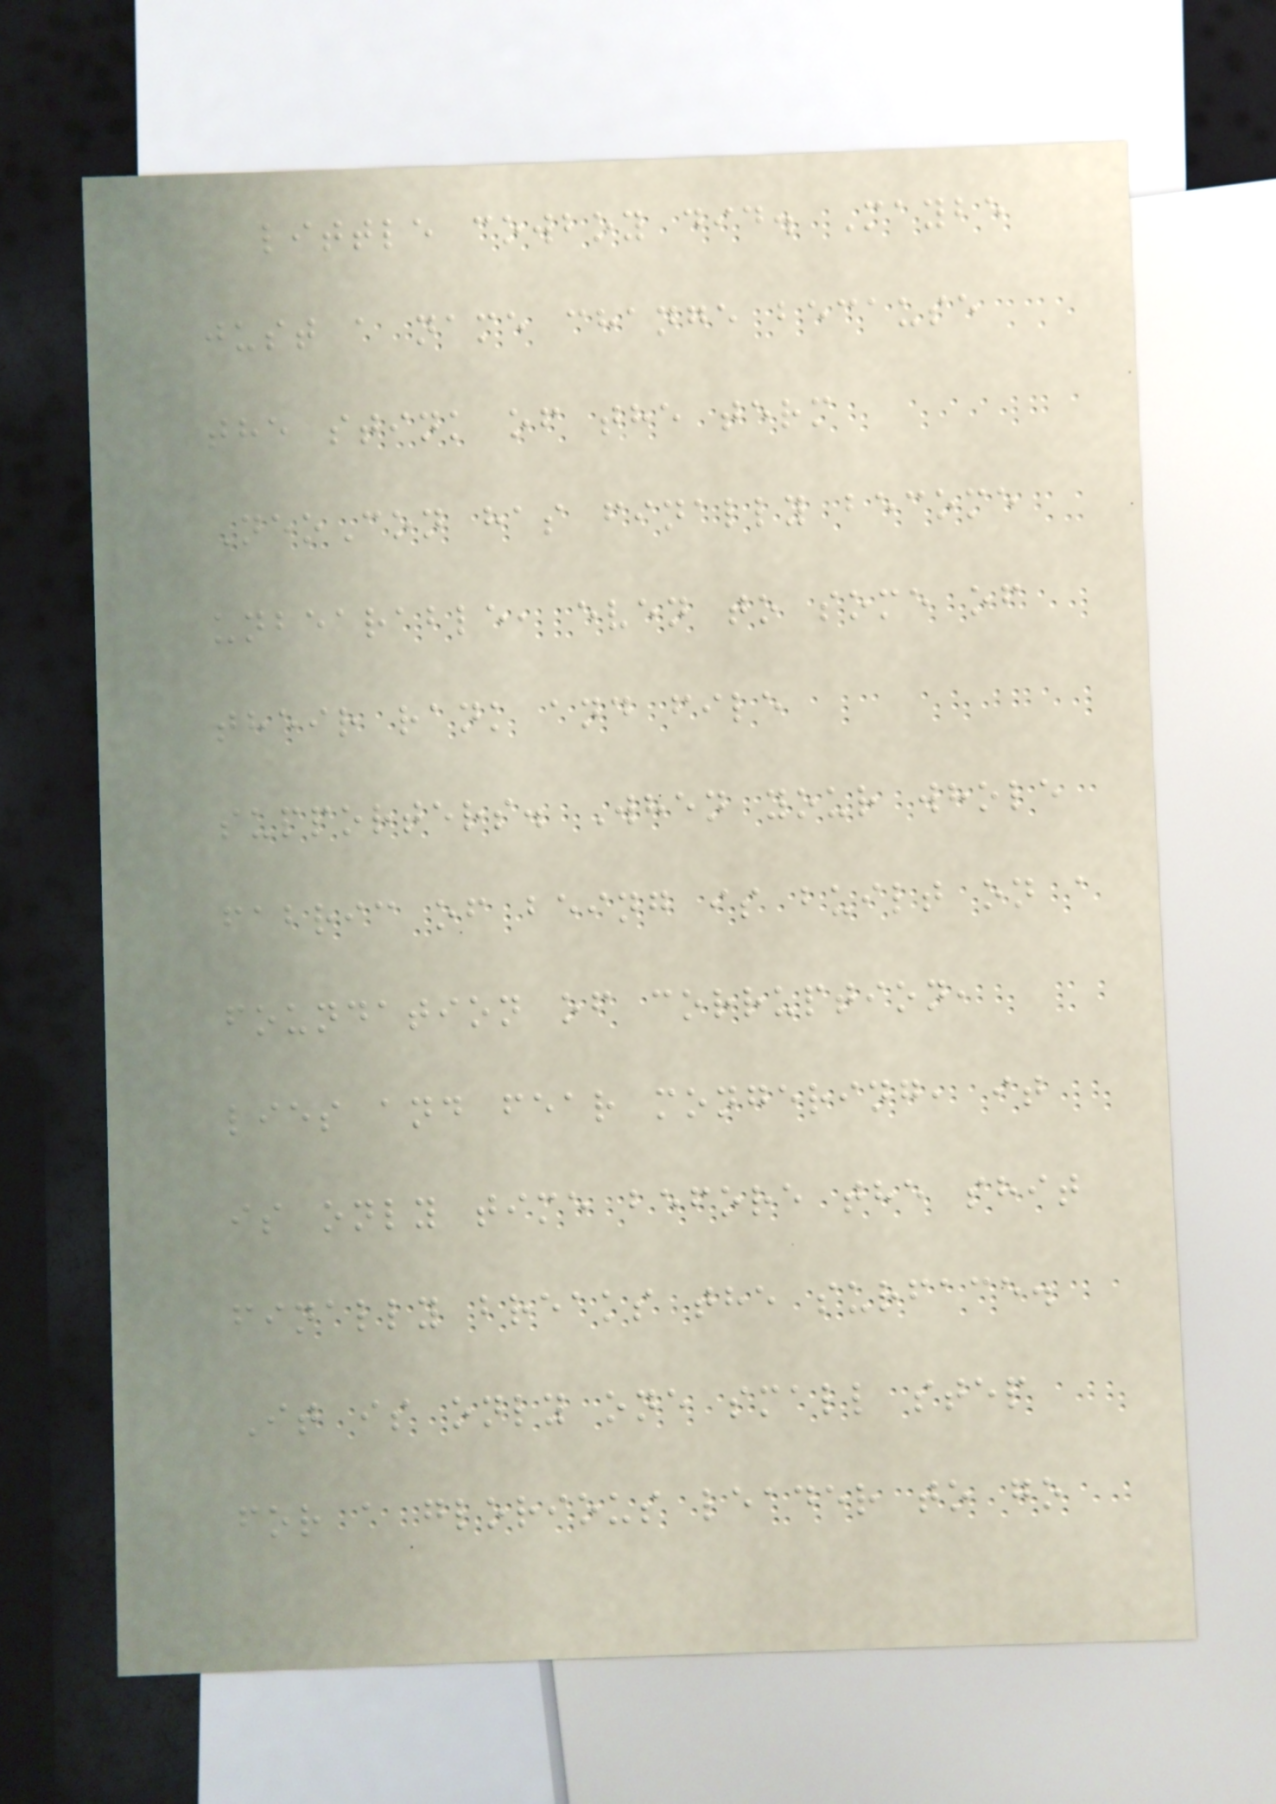little cowboy did. Maybe
just a name change because
the stink of the term
NeoCon has finally become
unbearable, even to some of
their rank and file
supporters. When your whole
fabric of being is built on a
foundation of corruption,
lies and fear mongering, it
is only time before the shit
finally breaks the surface.
It is only one small step
for a glorious leader to go
